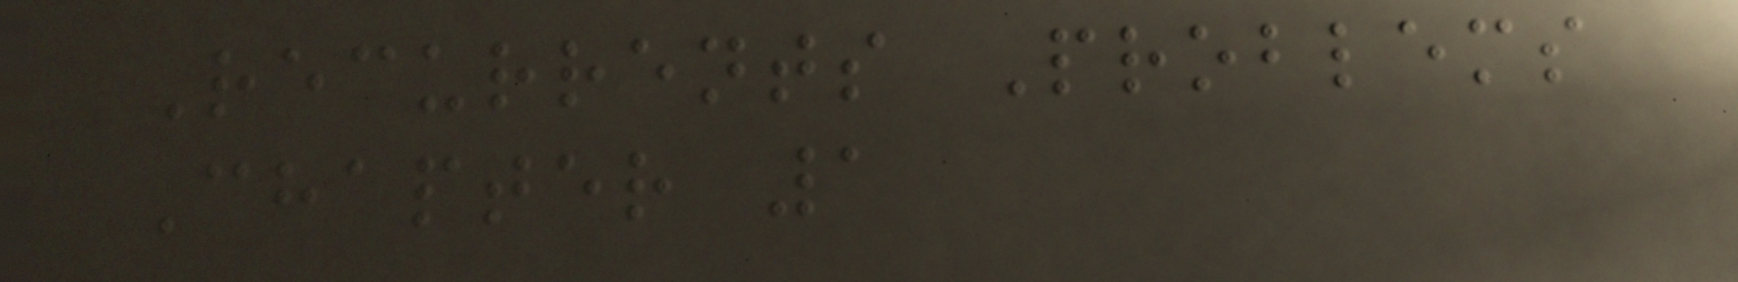Recurrents Problems
Chapter 1
